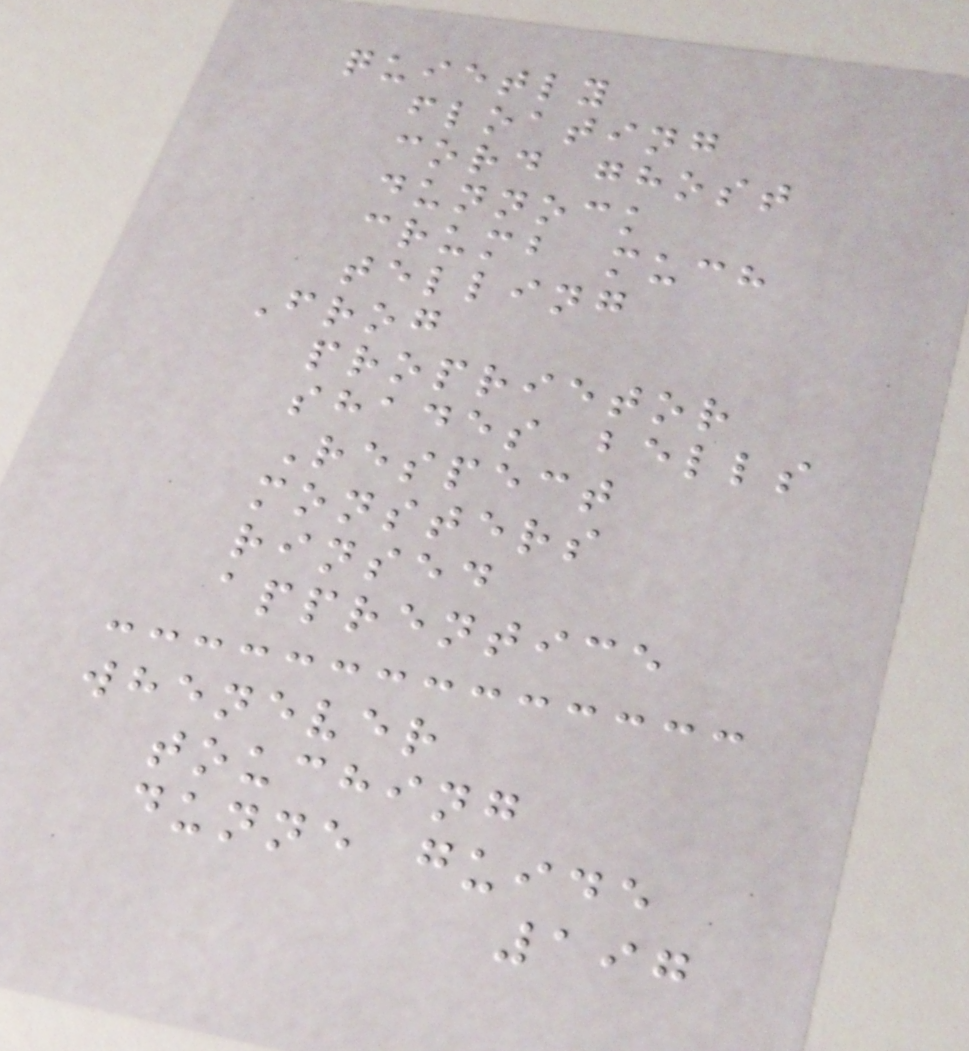quietly
floating
cord ghost
dunnock
crumb much
telling
Frog
proprietor
shades bells
Respect
monsters
rinsed
apprentice
whenever
touching
dunne guide
197
